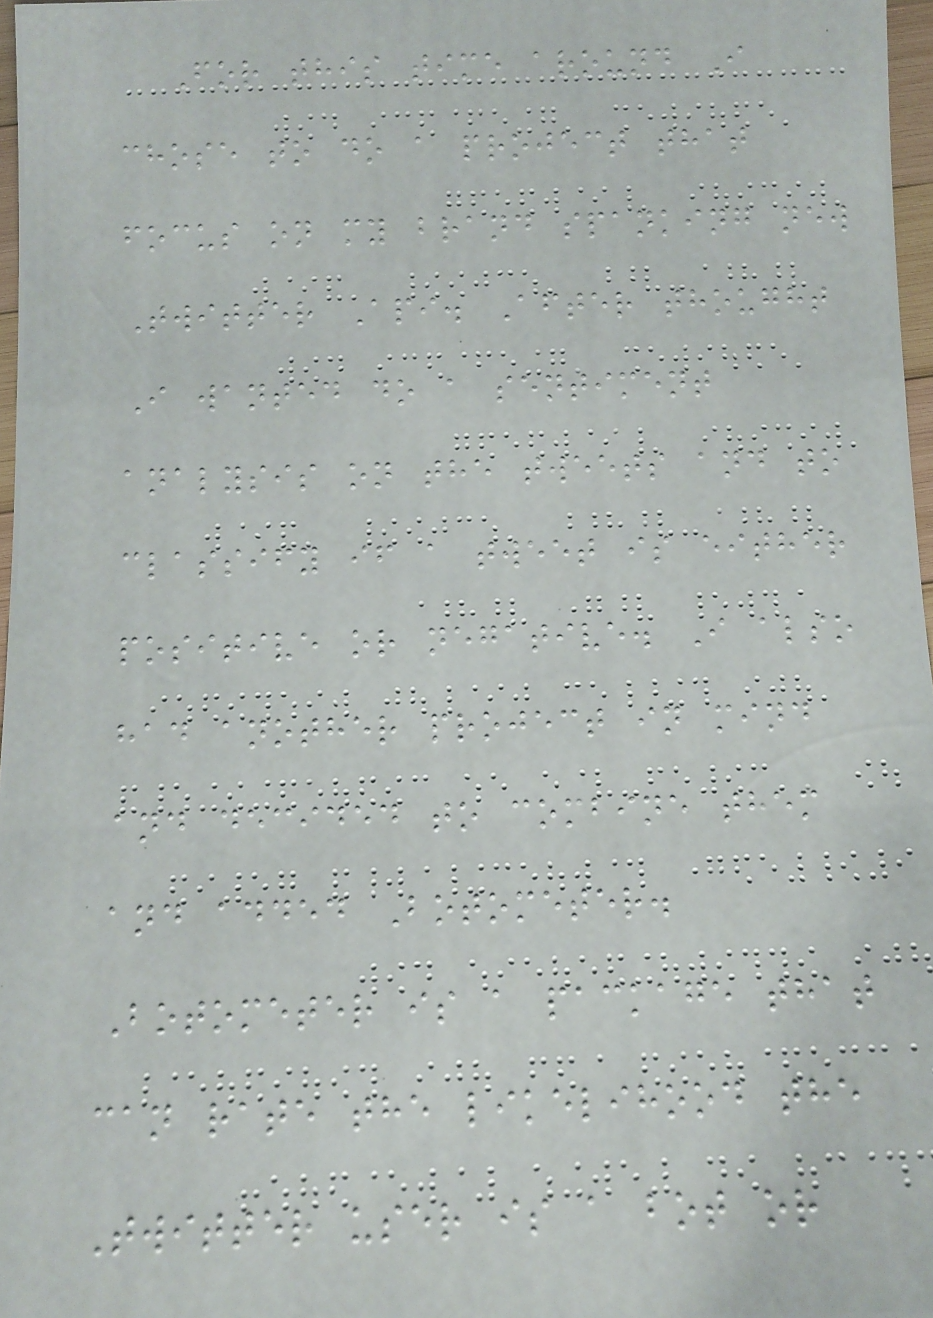For this time around I
chose to do a project that
focus on my brand spanking new
Twitter Api. After thought
I wanted do a sentiment
analysis on the tweets and to
classify if a tweet is either
positive or negative. I also
had another project in mind
and decided to combine them
and added Botometer.
Botometer is a package that
can rate the likelihood the
Twitter user is a bot or
